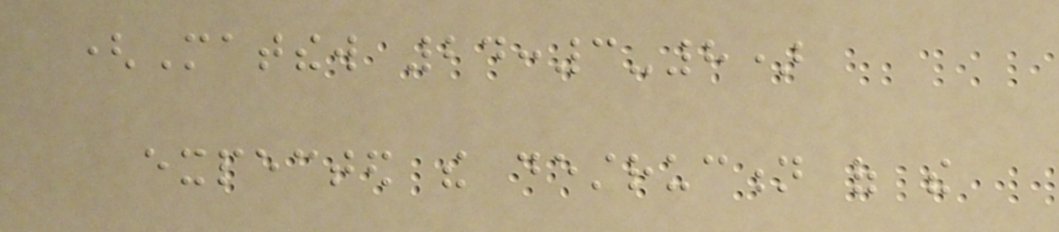(Matthew 24:3-8)
expected the destruction of the
